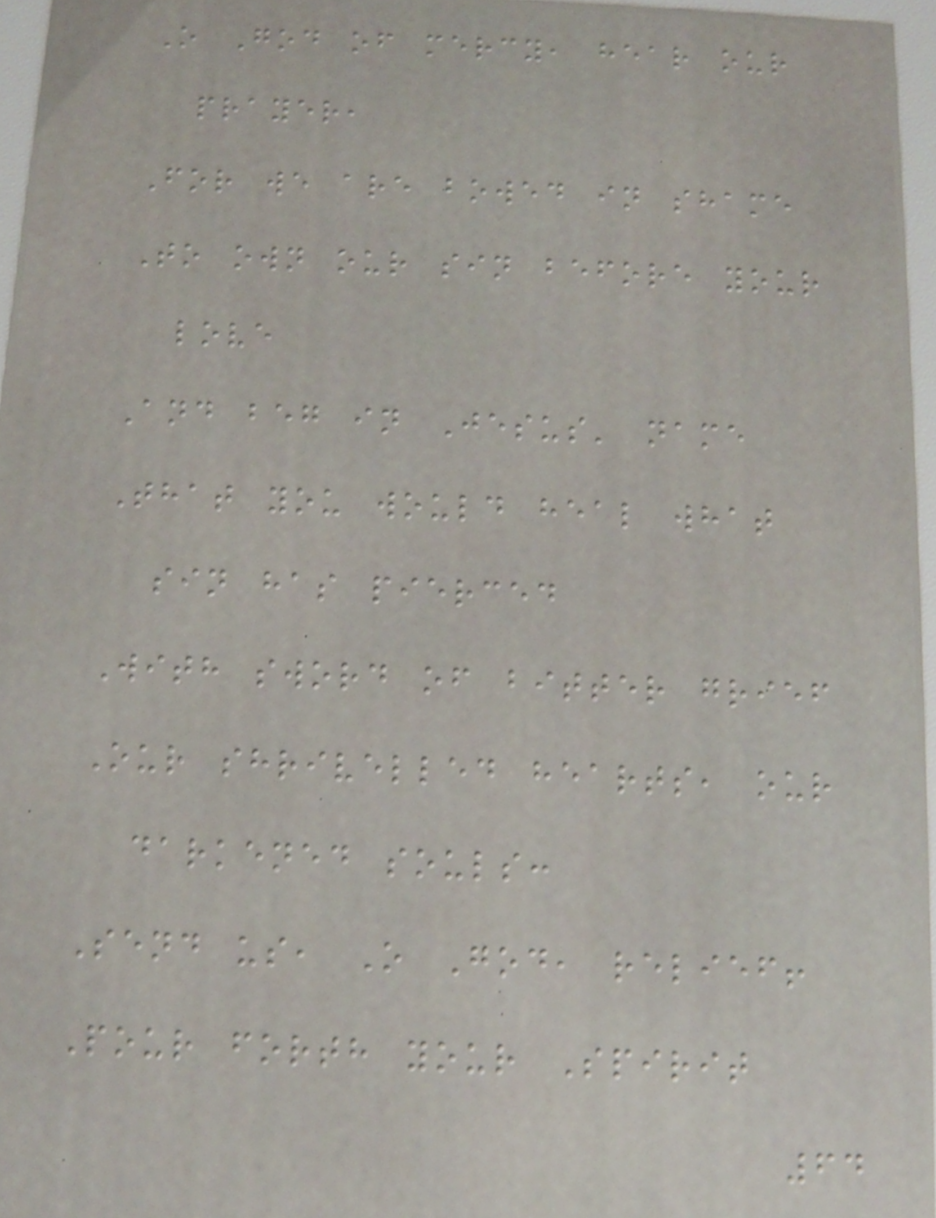O God of mercy, hear our
prayer,
For we are bowed in shame
To own our sin before your
love
And beg in Jesus' name
That you would heal what
sin has pierced
With sword of bitter grief
Our shrivelled hearts, our
darkened souls:
Send us, O God, relief!
Pour forth your Spirit
64
